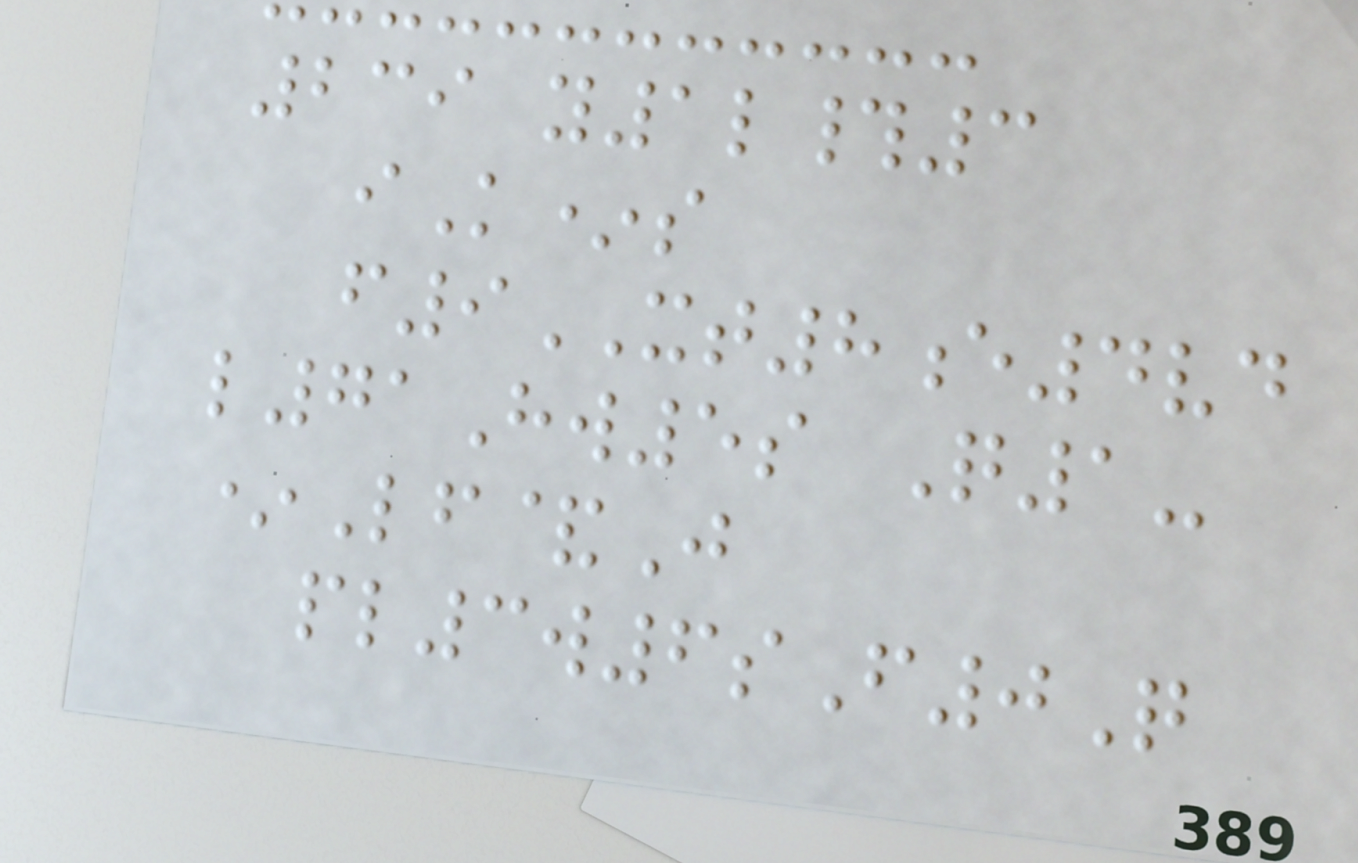239 y1l#3
iK*s
f9XT8e4vd
l71Hw5s Q1-
*Lf&J
pl3w6sF0Q
